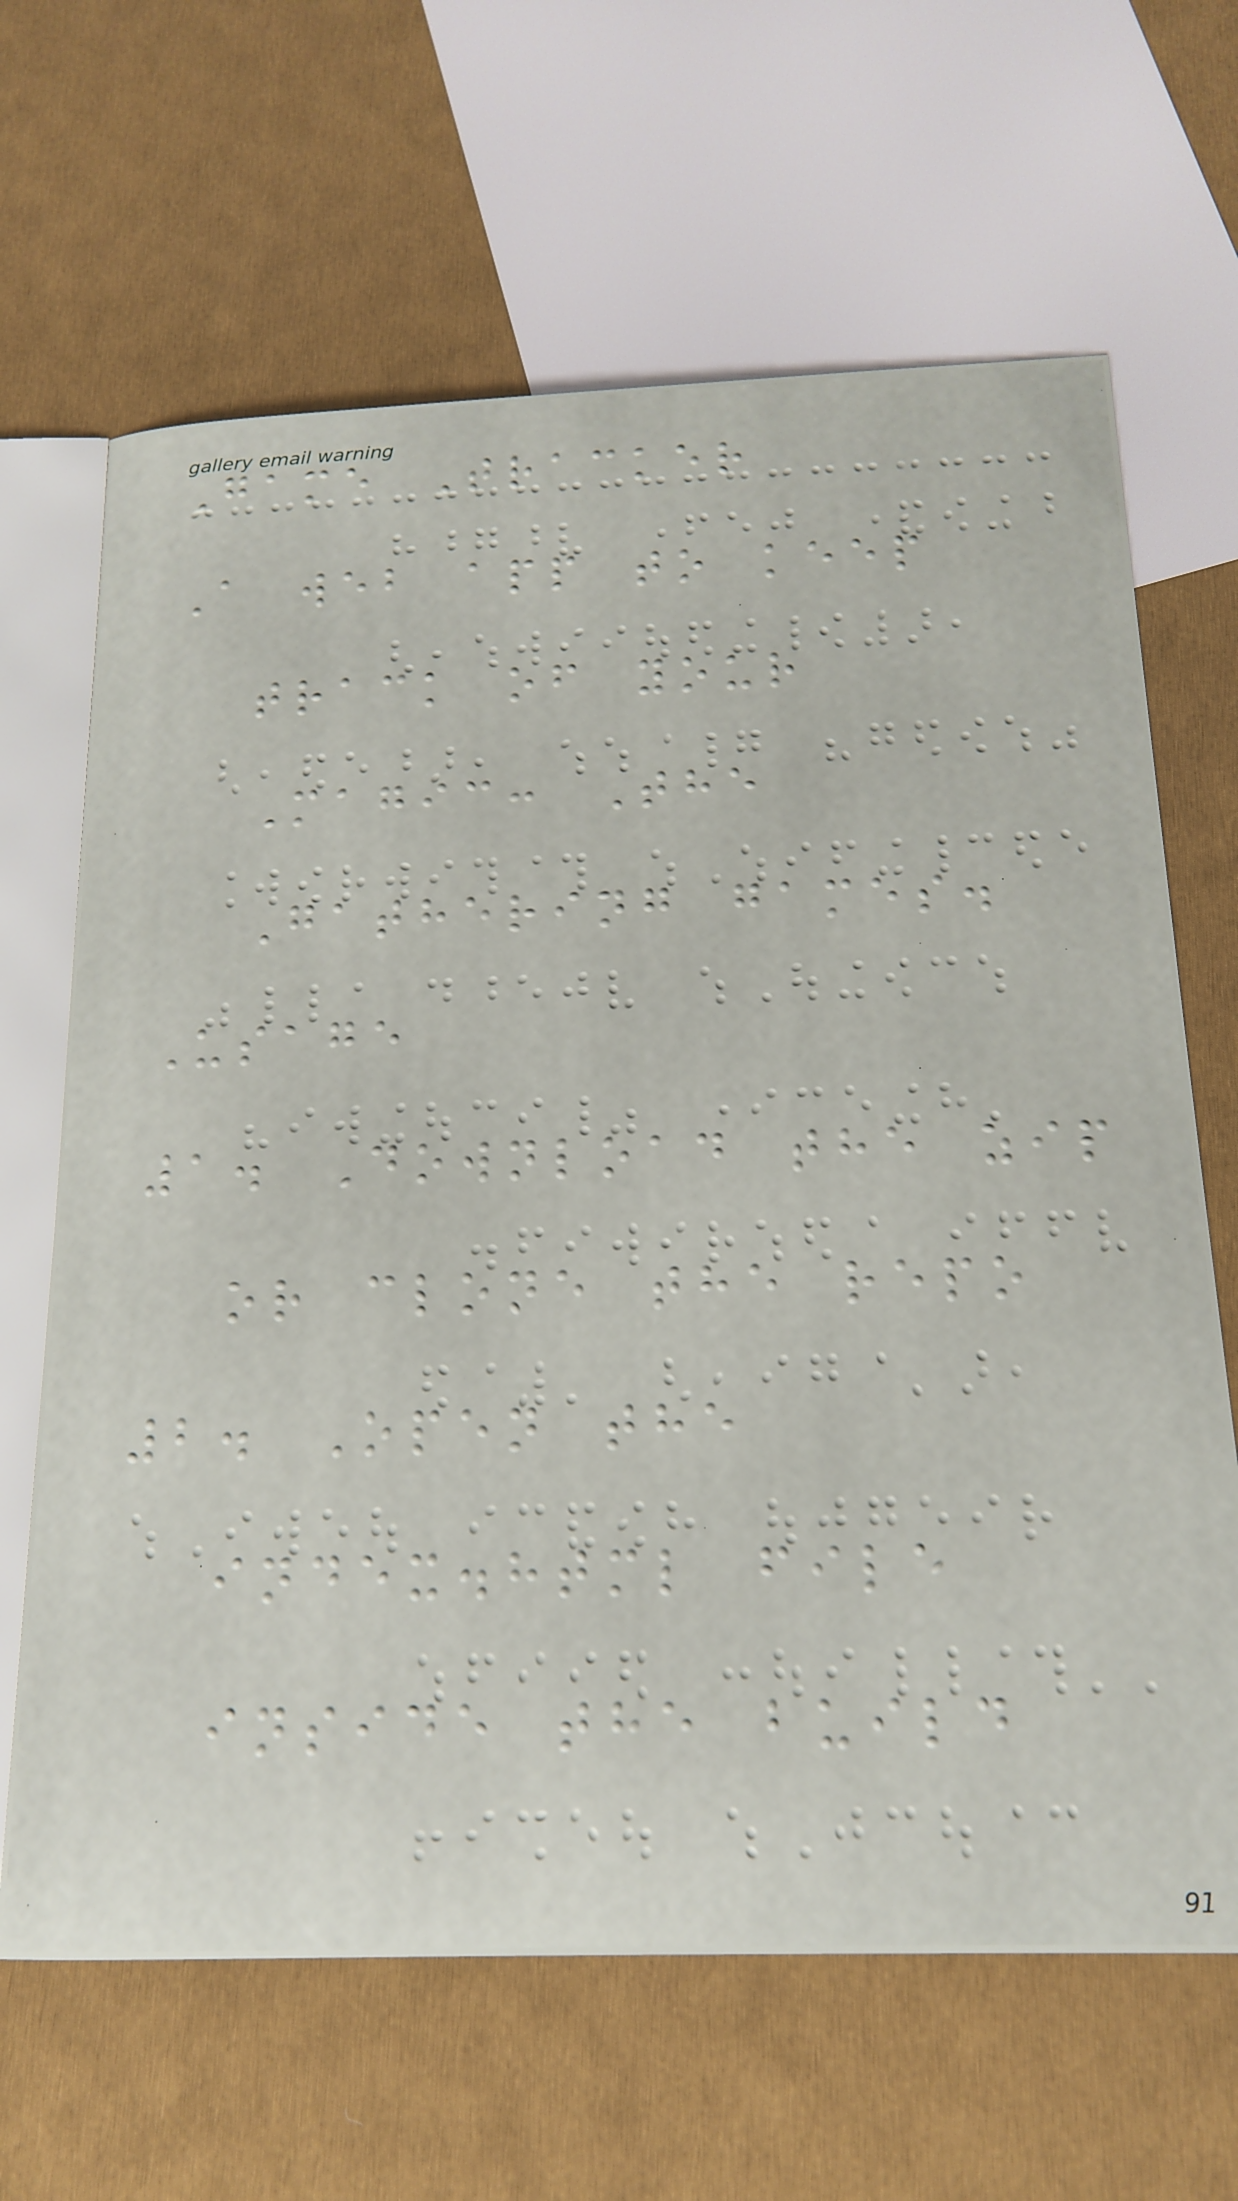Game Tracker
A web app to keep
track of your
Magic: The
Gathering games.
Usage
1. Download the zip
or clone the repo
2. Open the
index.html file
inside the build
